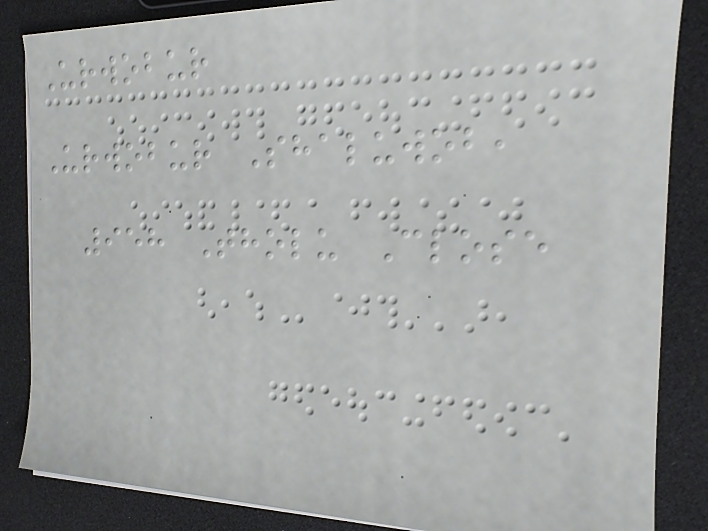Urwobur
Urwobur Shaluwob,
958 Tholu Close
